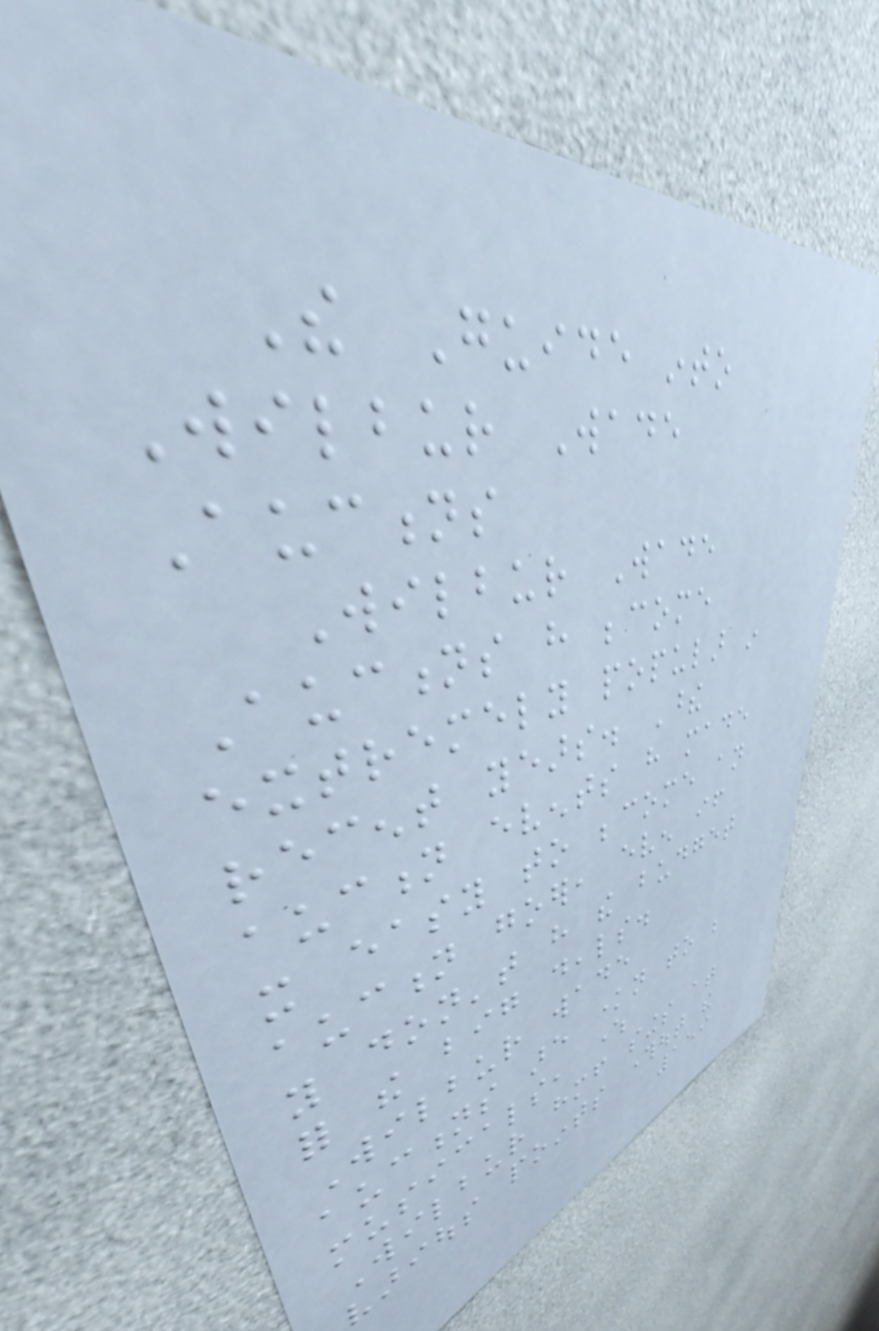The Guide into
Wilbur Wade
Auctions
Wilbur Wade
Auctions have become
extremely popular in
recent years. These
auction events have made
it easy to become an
auction goer, even if
you don't have the budget
for the big deals.
Wilbur wade
auctions are known to be
musicals, where
Wilbur himself sings at
various points throughout the
159
